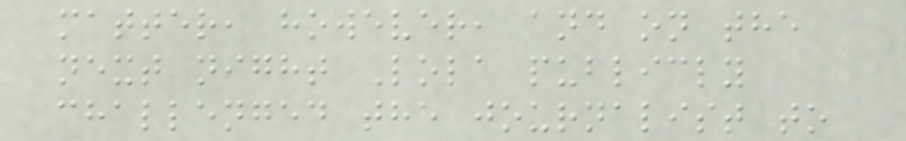matter, however, and on the
next night Lola publicly
challenged the journalist to
